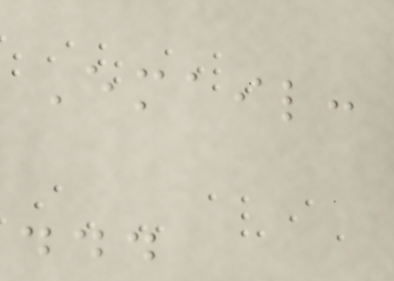Email:
...
